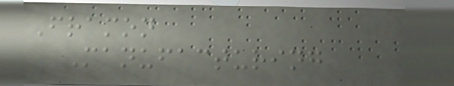Framon
Manufacturing
